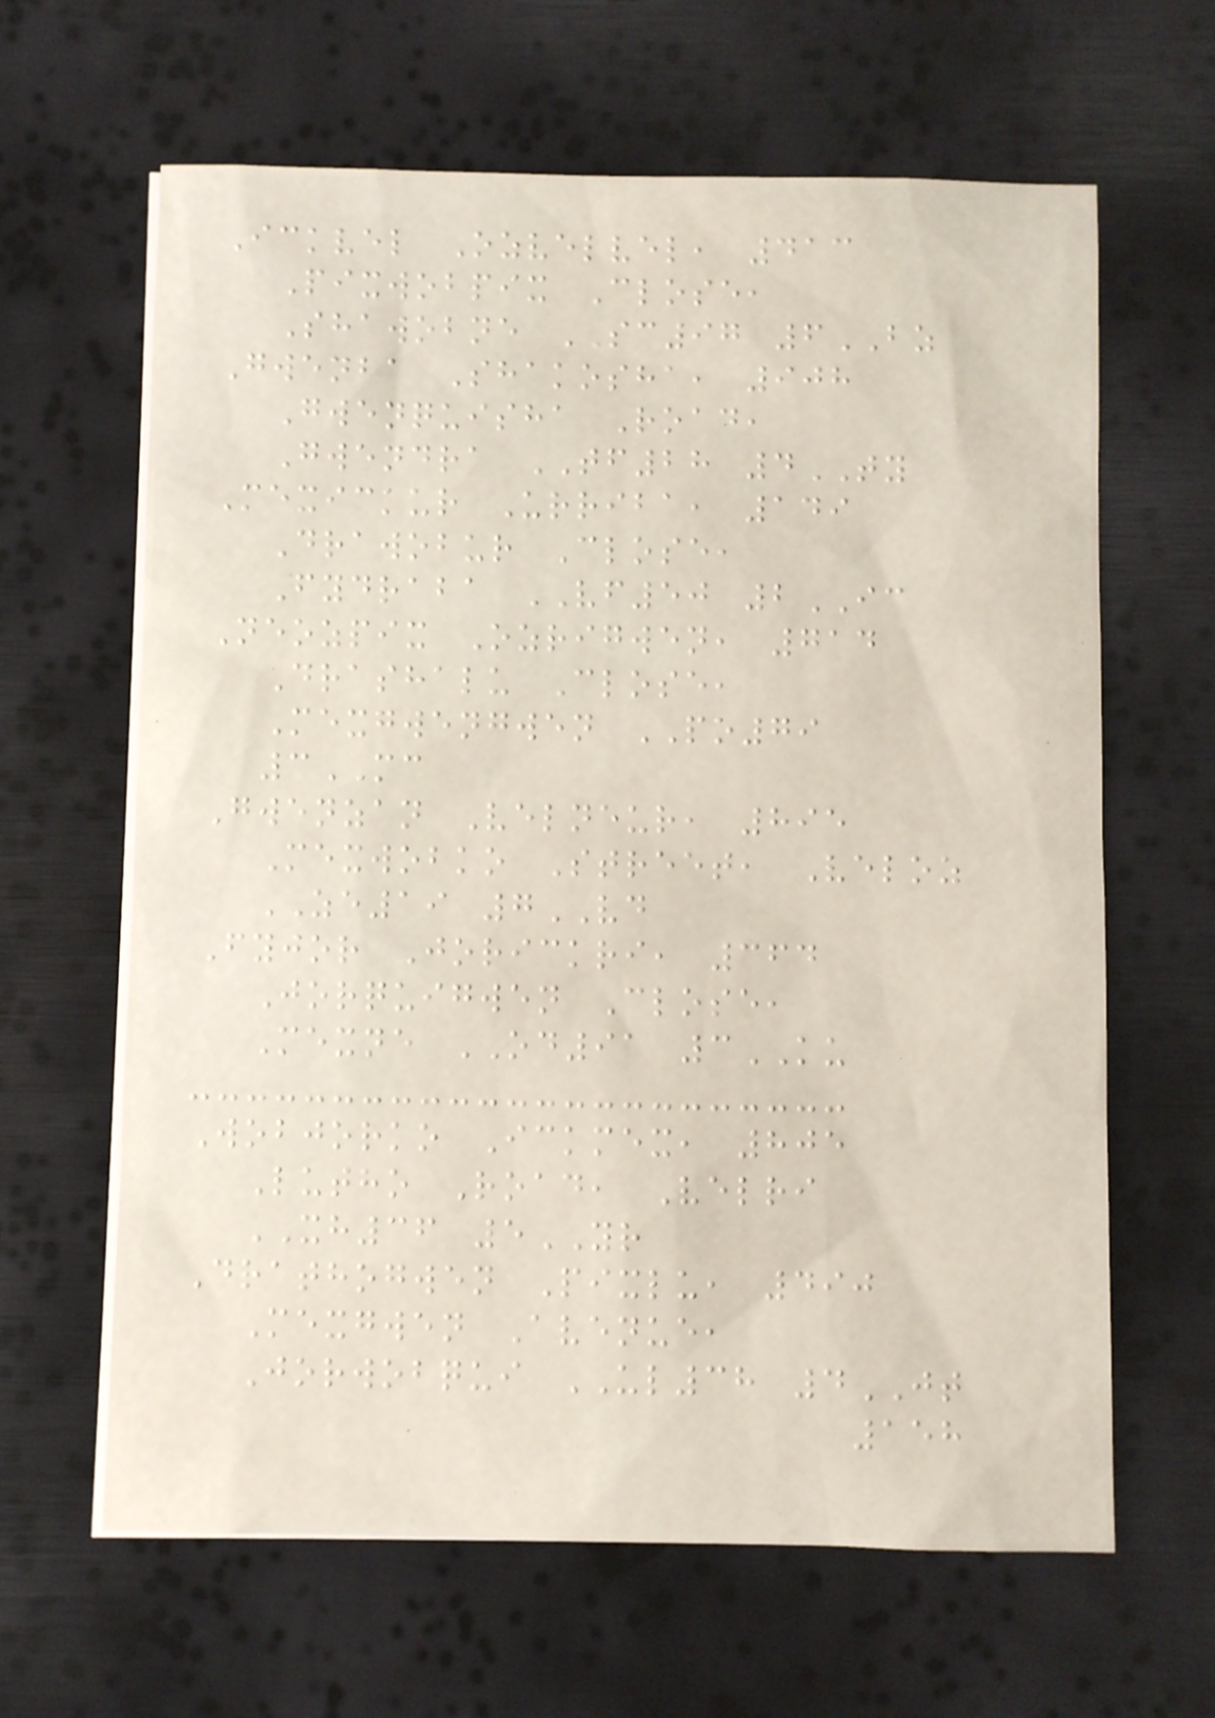Ickvel Ozvelvel, 413
Pixwobpix Close,
Shawobne SC97 6BZ
Gwenba Shakosha, 908
Gwenquisha Road,
Gwendra TF28 4TY
Mexickur Urriba, 149
Drawobur Close,
Fydraba VF50 2IC
Neozpix Ozrigwen, 714
Drashalu Close,
Mexgwengwen PO79
3MC
Gwenzan Velneur, 895
Mexwobko Street, Veloz
ZE19 7VD
Fyjor Jorickri, 364
Jorquigwen Close,
Mexne OD91 3KU
Wobjorko Ickmex, 805
Lutho Road, Velri
XH36 5YR
Drathogwen Pixlu, 490
Mexgwen Avenue,
Jorwobqui UL38 4JT
158
